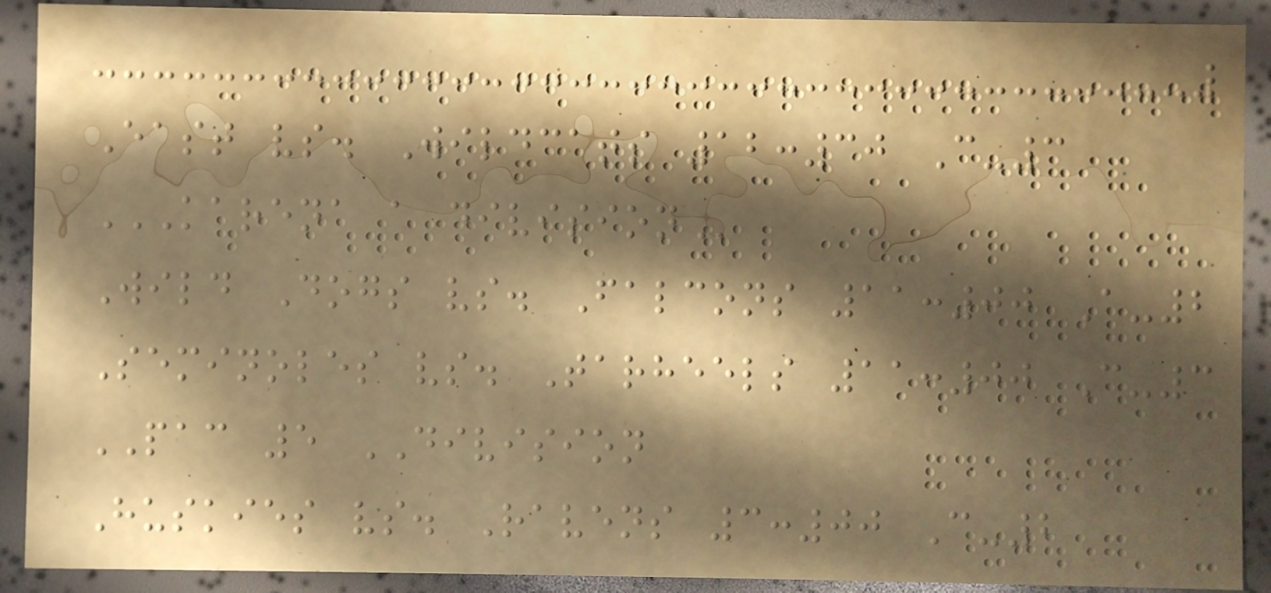East vs. Wildcats 12:30 C-3
KARENA A DIVISION
Wild Dogs vs. Falcons 11:00 A-2
Seminoles vs. Tarheels 11:00 C-3
PAC 5 DIVISION
Huskies vs. Ravens 3:00 C-2
